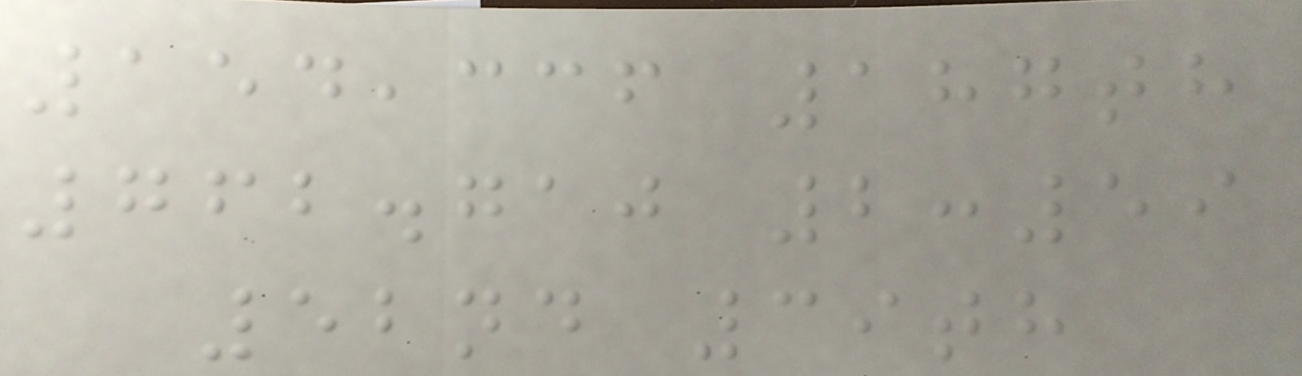154,336 187th
762.710 2:59
52nd 39th
